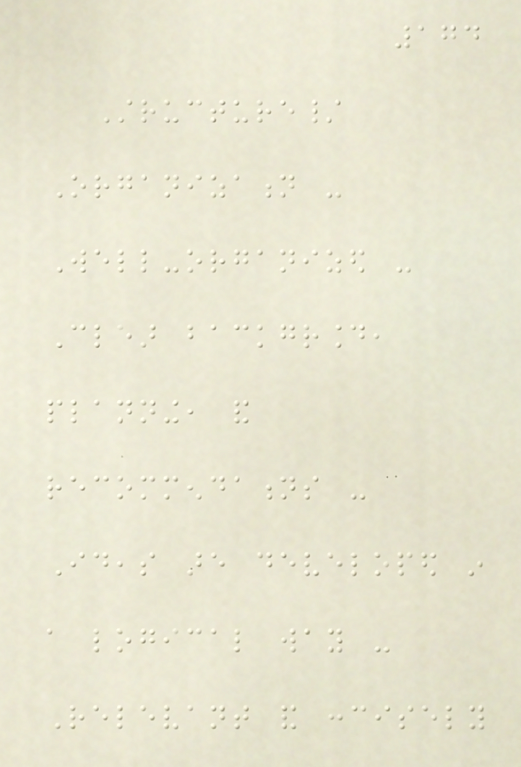174
Structure/
Organization -
Well-organized -
Clear background,
planning, and
recommendations -
Ideas are developed in
a logical way -
Relevant and concisely
